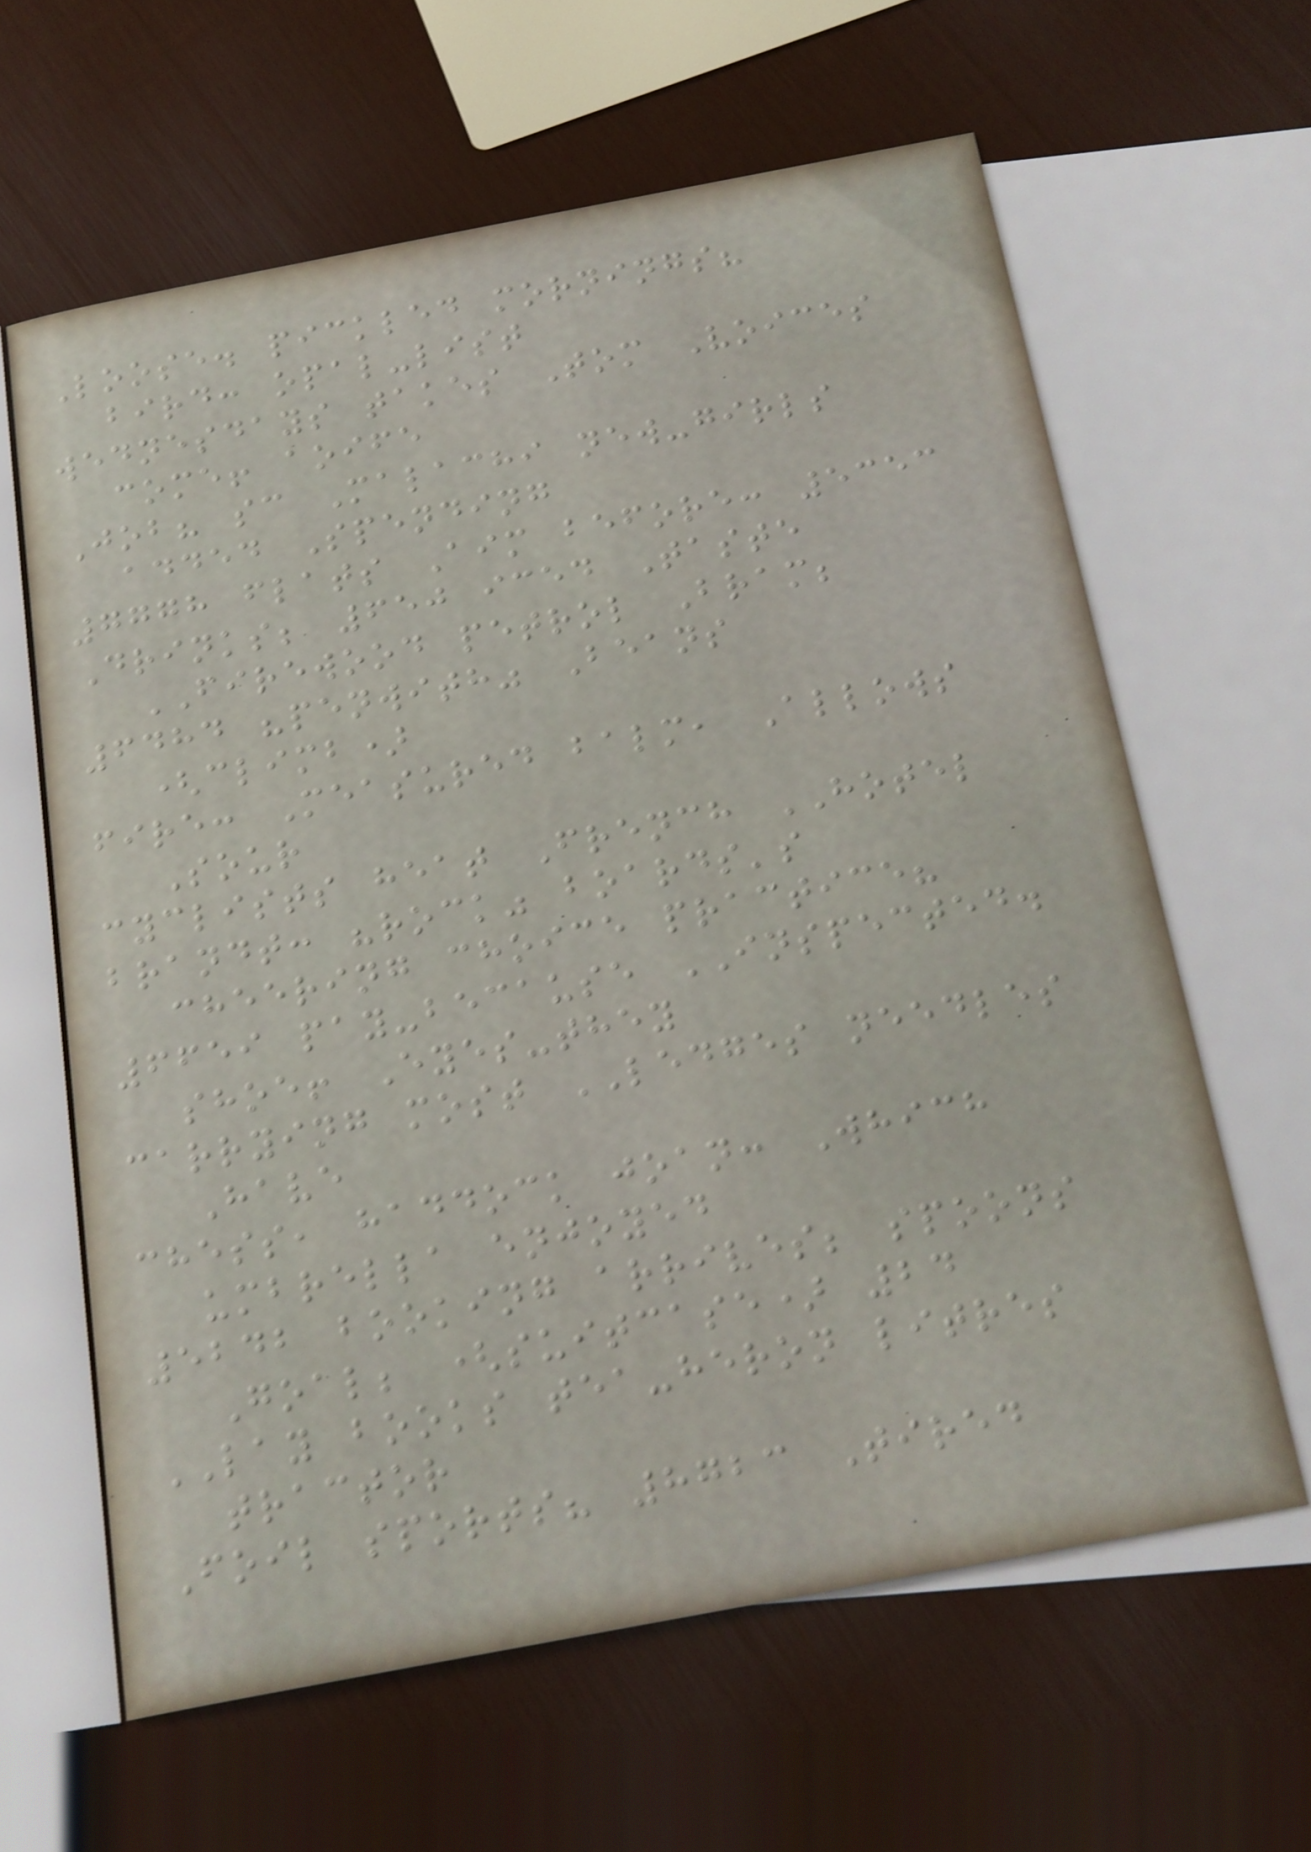Loose. pickled mornings?
bird: opal-list
wednesdays takes Tom Voices
come! aoife
Job? sc Malachi new-girls
added Spending
7778 flats Aim before: 5353
Drinks; 650 iced Taste
FIREWOOD petrol Bram;
6484 "penwith" Beans
(climb)
fire: Measured balm, Allows
Sour
cyclists heat French HOTEL
brandt: "rock" boards's
cheering choice practice?
6659 pay-because INSPECTED.
shoe! Eyes-they
carrying most LEDGES needles
Have
chess, haddock joan: Which
umbrella enjoyed
5242 booking arrives; spoons
Goal; (suitcase) 24
LAY books tea-heron litres
tractor
Foil sports? 8723 Tired
